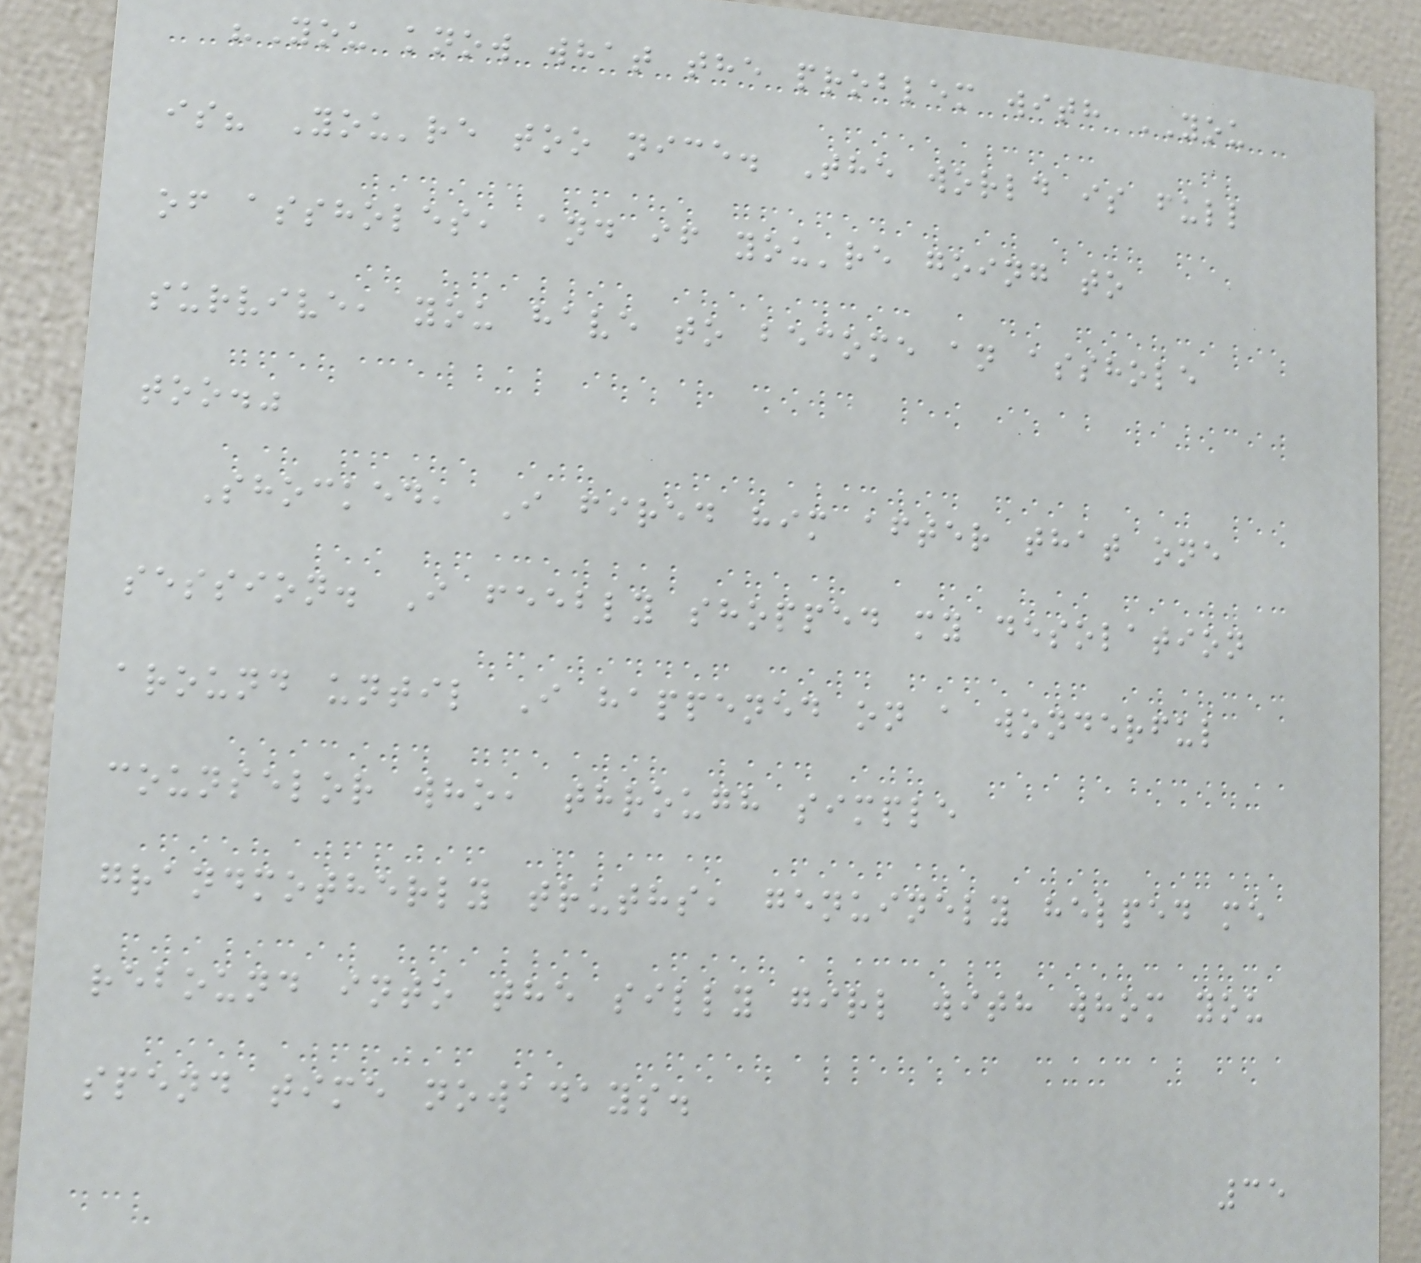"You know what the problem with YOU
is? You're too nice. The world is full
of assholes, and if you're going to
survive, you have to become an asshole
too."
Shocked, I fired him after that one
session. I feebly shopped my desolation
around until I happened on a wonderful
counselor who, through simple
grandmotherly truths, genuinely helped me
rebound into the silly girl with whom you
spend time nowadays.
35
